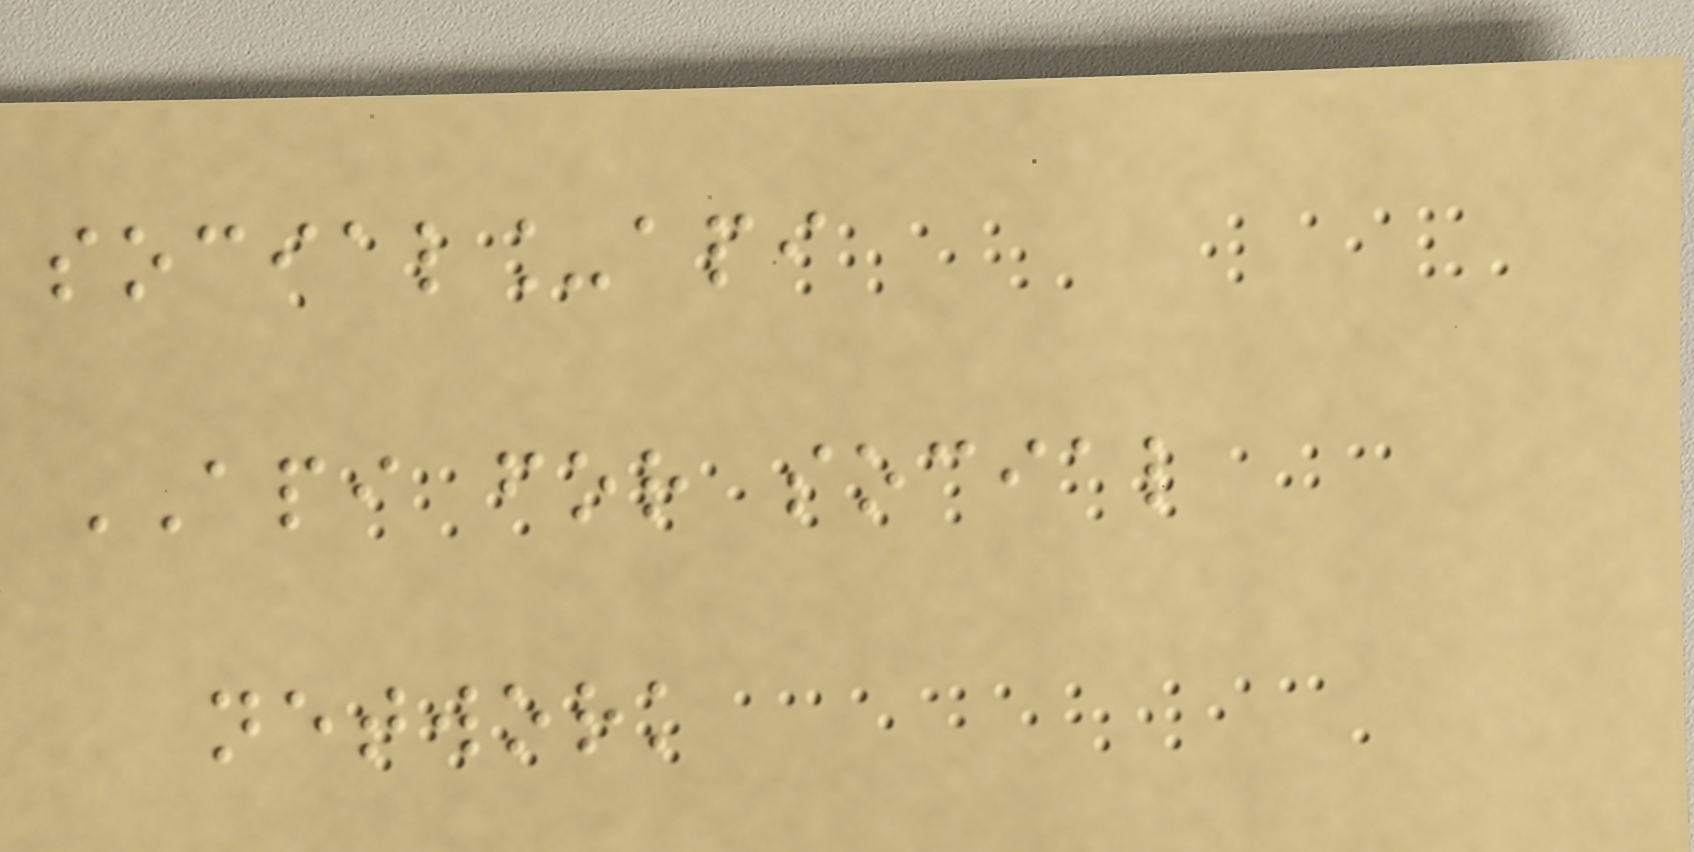social_api
API for social
network
